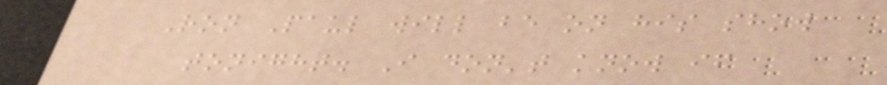Ron Paul will be on his show
tonight. I don't know if
